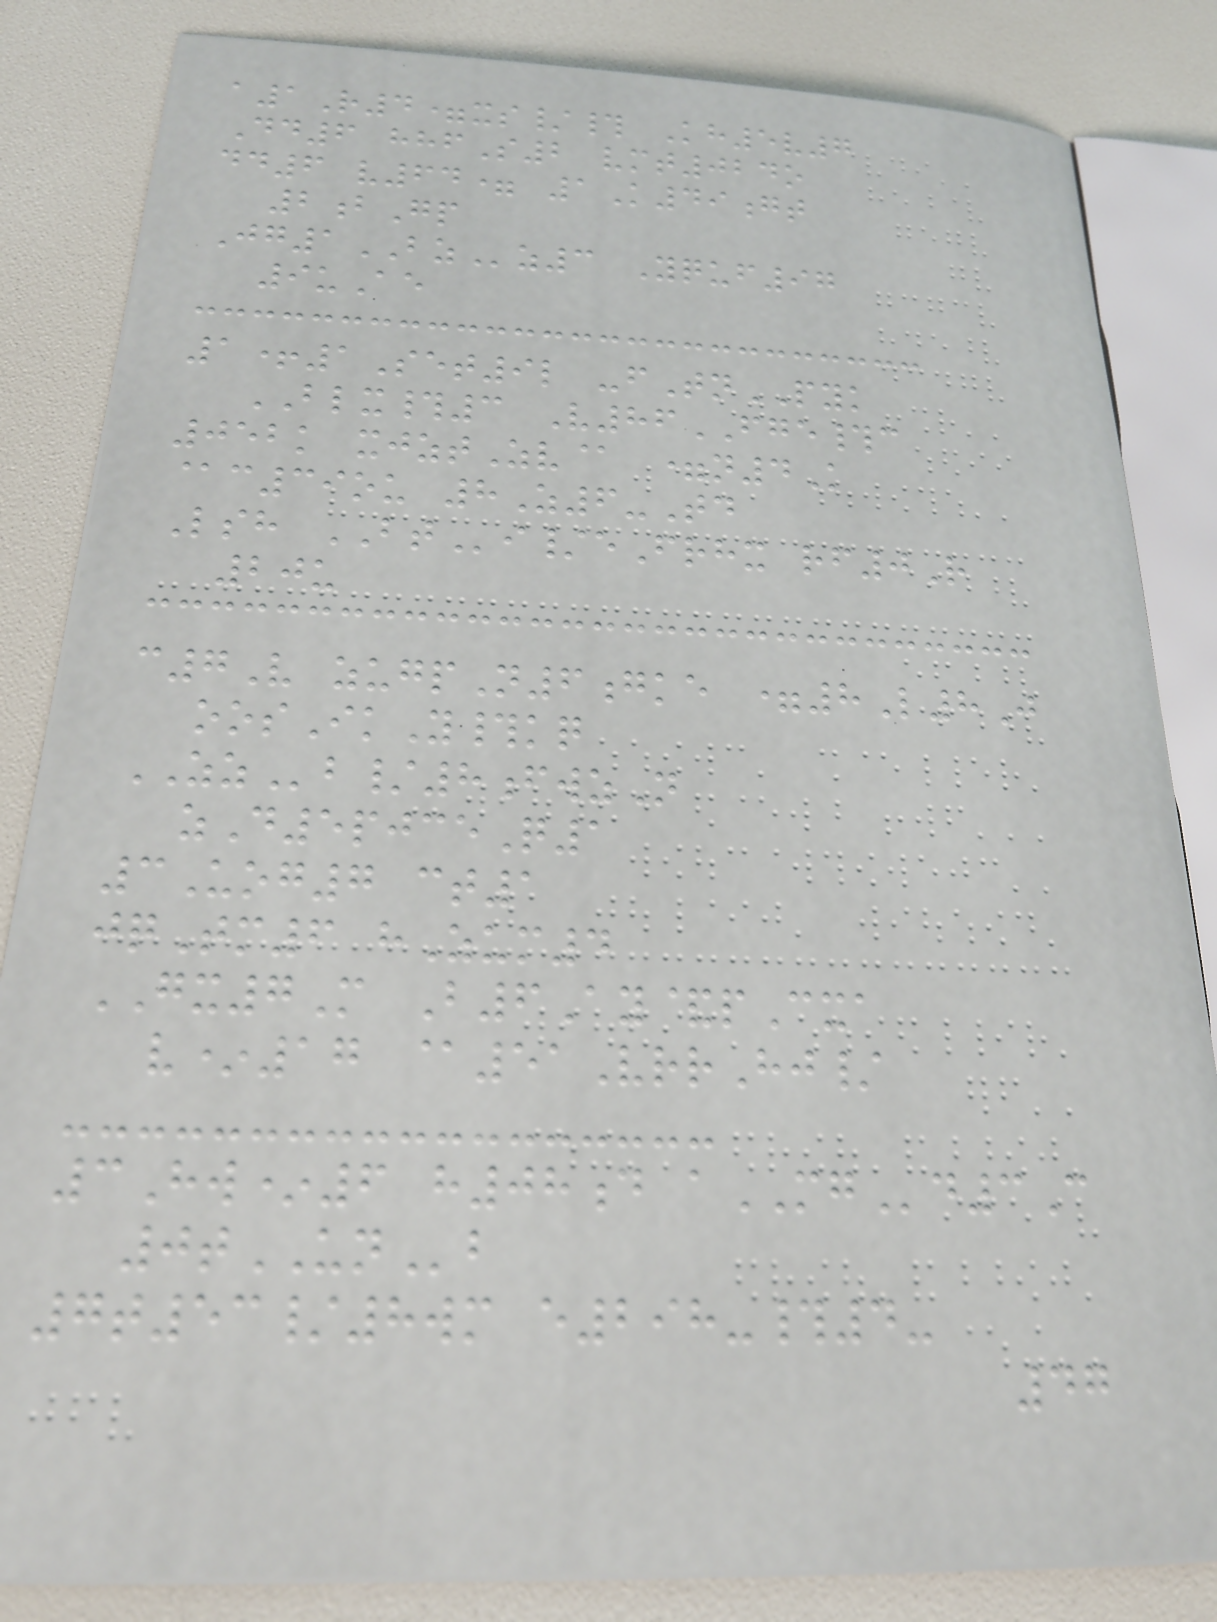a1R4=xs/# Kh5v7
Dd6 hhfS2 vmt024o
dd6 v64= 1K49gt
2bGp
Jg1BZz3 Yquf97
9uAe
1+1Set9l -fTnPYK
BLX#3 V86FGE#c
052k xjztZv@ =n4K
@c39ou 8Z6-Td
Lsh BTi/eFrhx rf0R
20u
c7V zugpN6gke =8L8J
oosIkY#kq
ZZb/8fwzN
zD5pjceQ1
3Uog7 ct1
jqTm6 hZum4
GX7M B6Ay&pCxa
v*17 @51VrrHj/
3Hw*6 h08d aMGd3C
0tUNb
7t53/8wm e298-#4-
47
